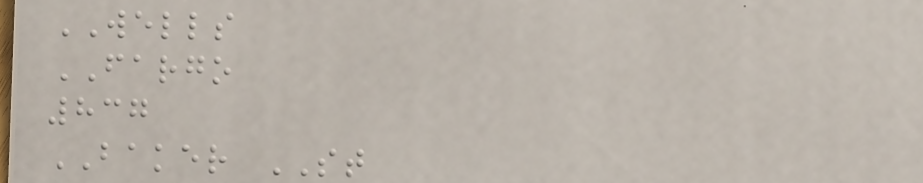WELLS
FARGO
837
BAKER ST
